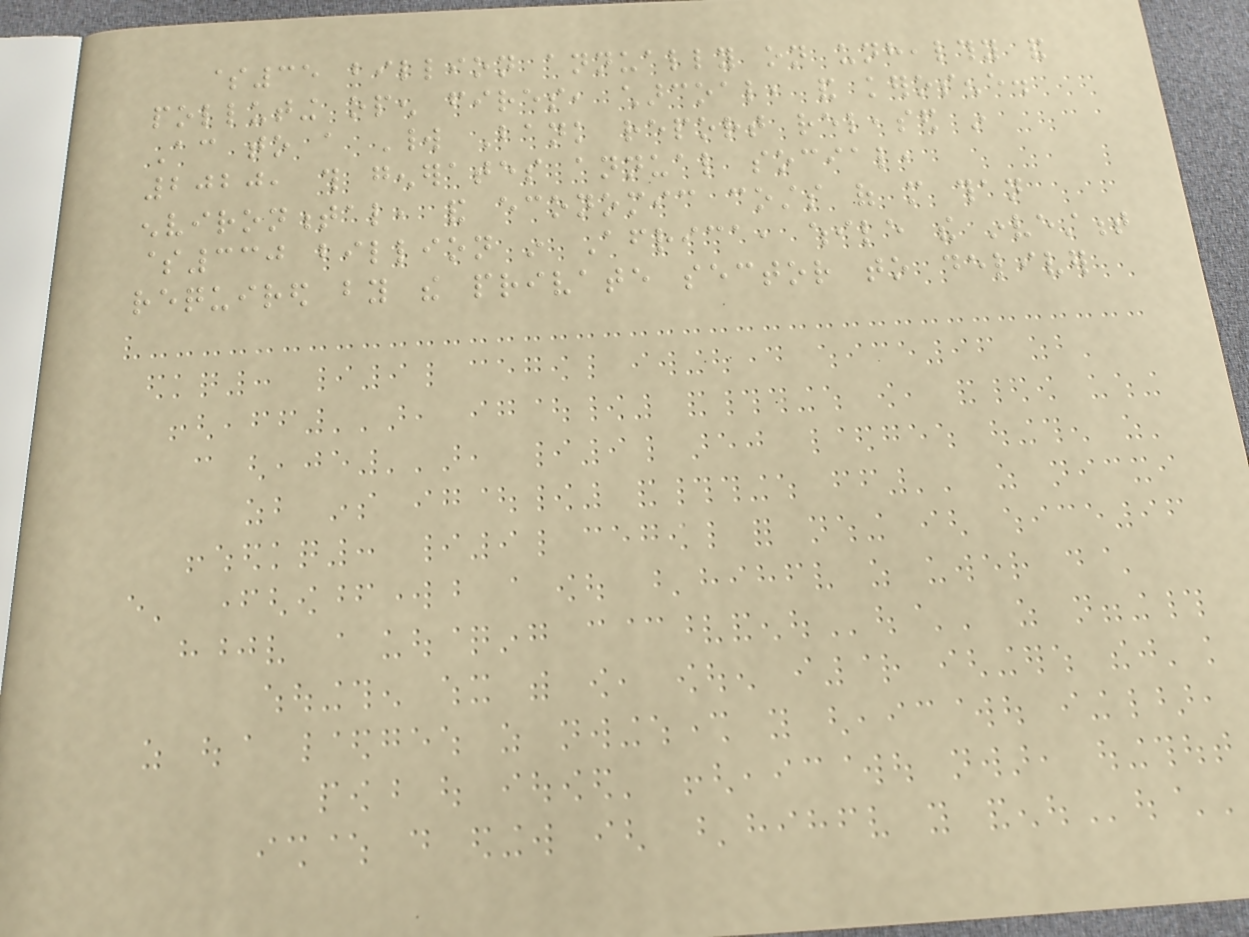$35 billion annually on unhealthy and
polluting open fires, charcoal, and kerosene.
According to a World Bank report released in
2020, this generates annual social,
environmental, and economic costs of more than
$330 billion in Africa, while the investment
required by the private sector to deliver
